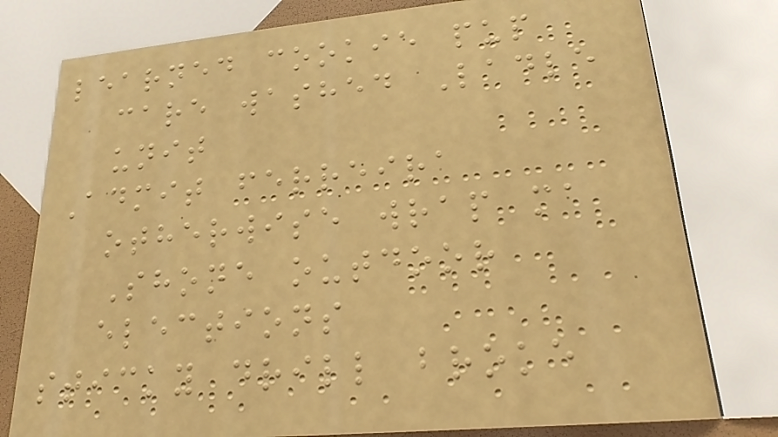learned cookie pup
care washed Ladle
unit
Admit ferreira
otherwise wrap ma
Shone outdoor
elections
sticky drill broke
